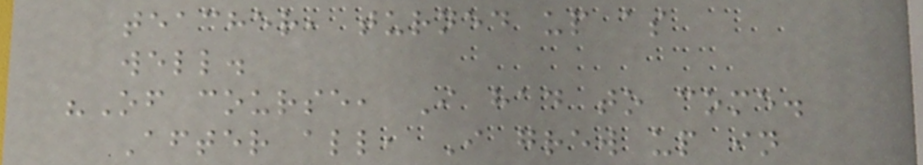teacher, turned up as
well.
"Of course, I had to come.
After all, I grew up in
